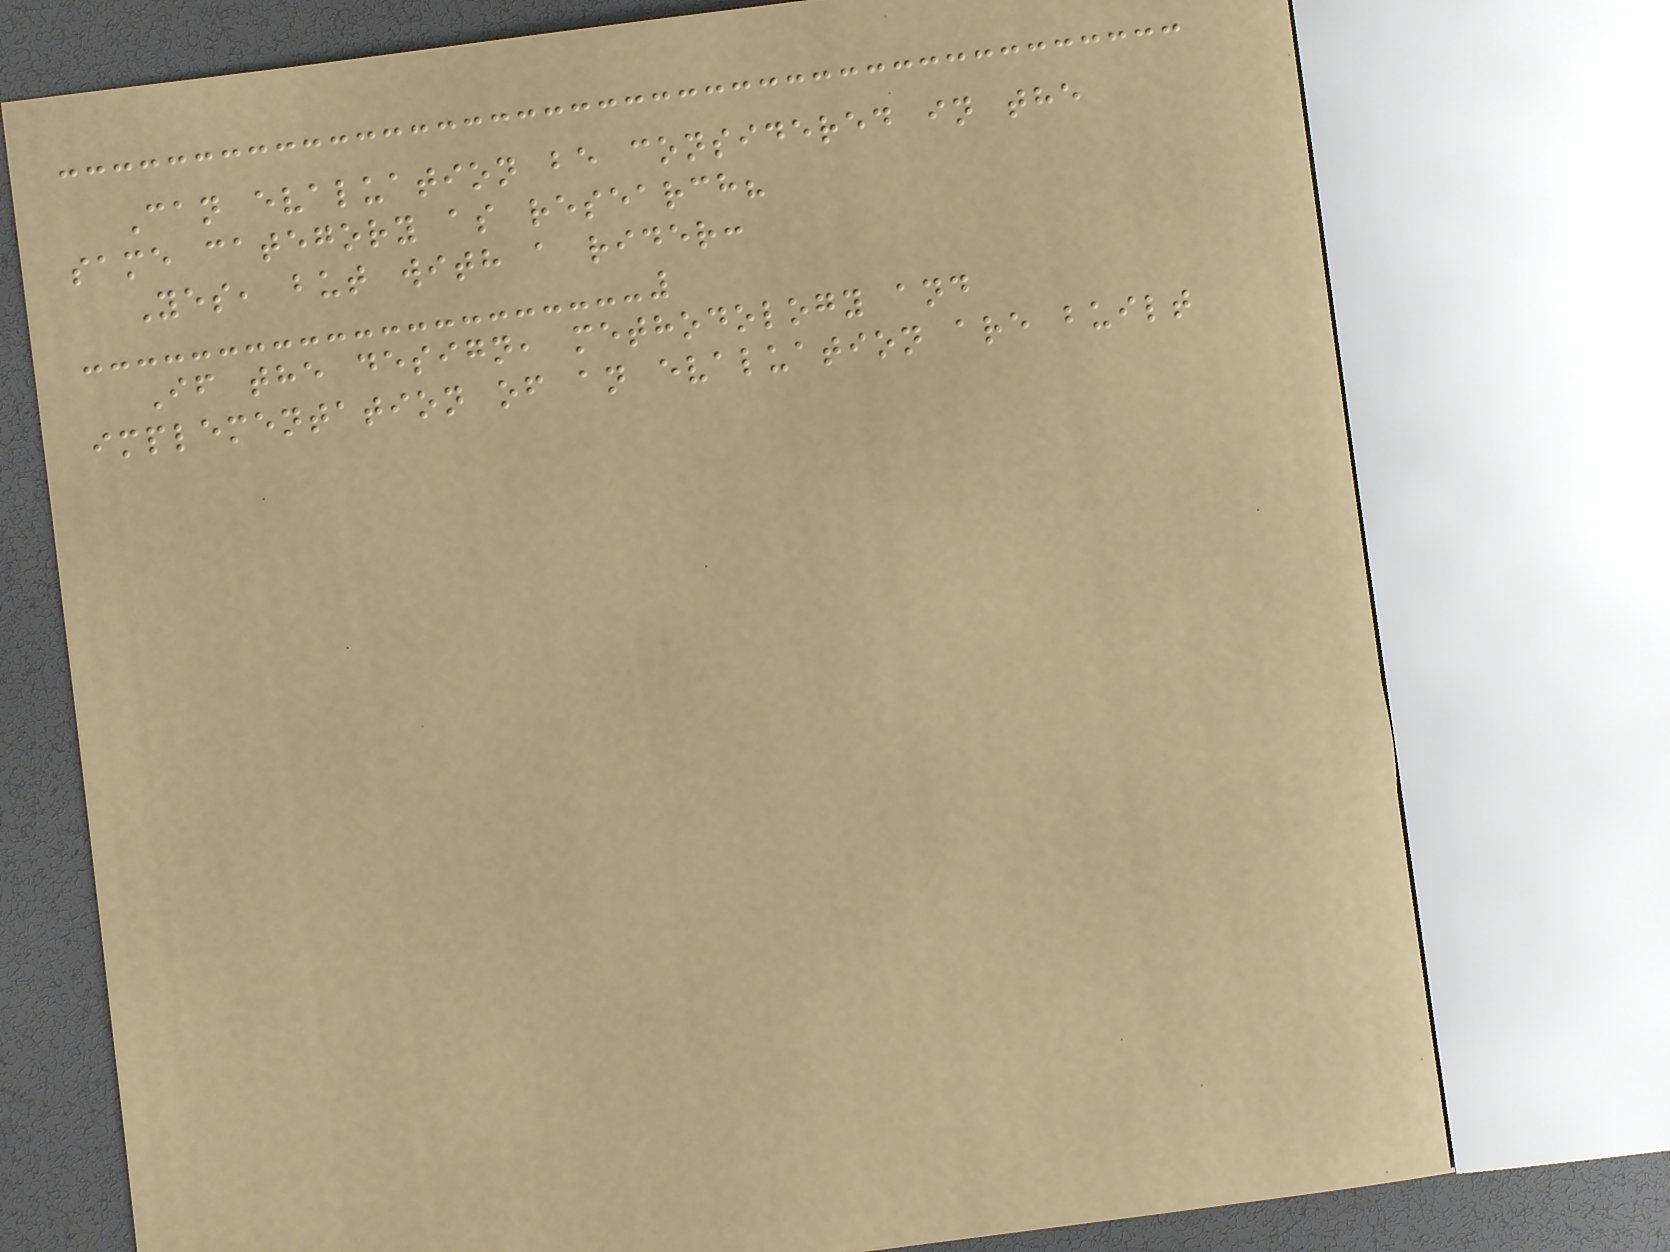Can evaluation be considered in the
same category as research?
Yes, but with a rider:
If the design, methodology and
implementation of an evaluation are built
